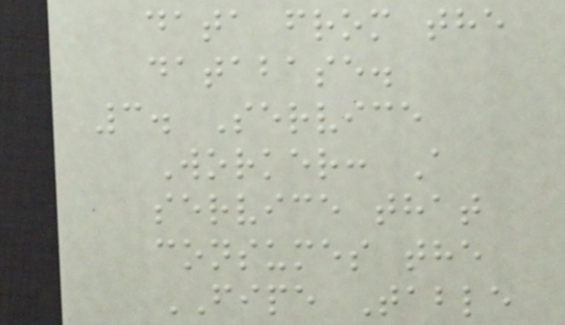data from the
database.
3. Service
Worker: A
service that
consumes the
FIPE Table
